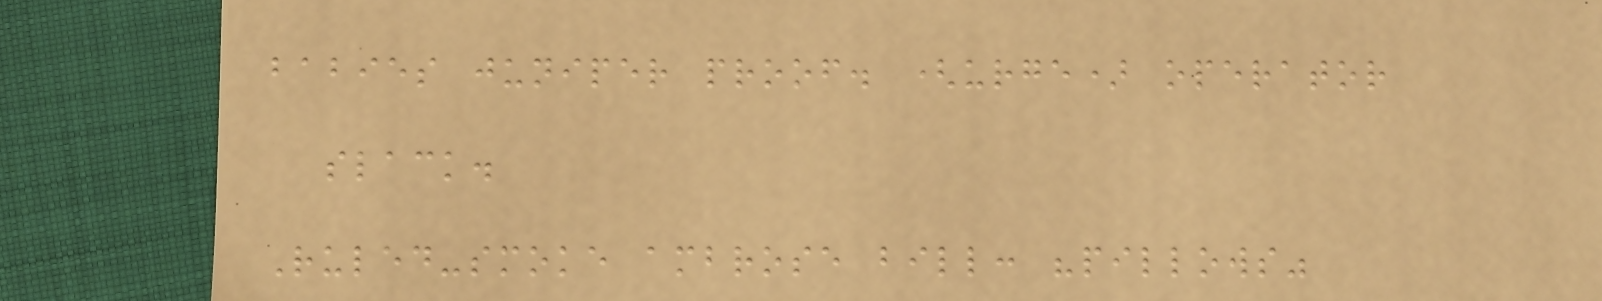babies juniper proof. (urge) operator
slack.
Ruled-smoke ambrose bill: "pillows"
